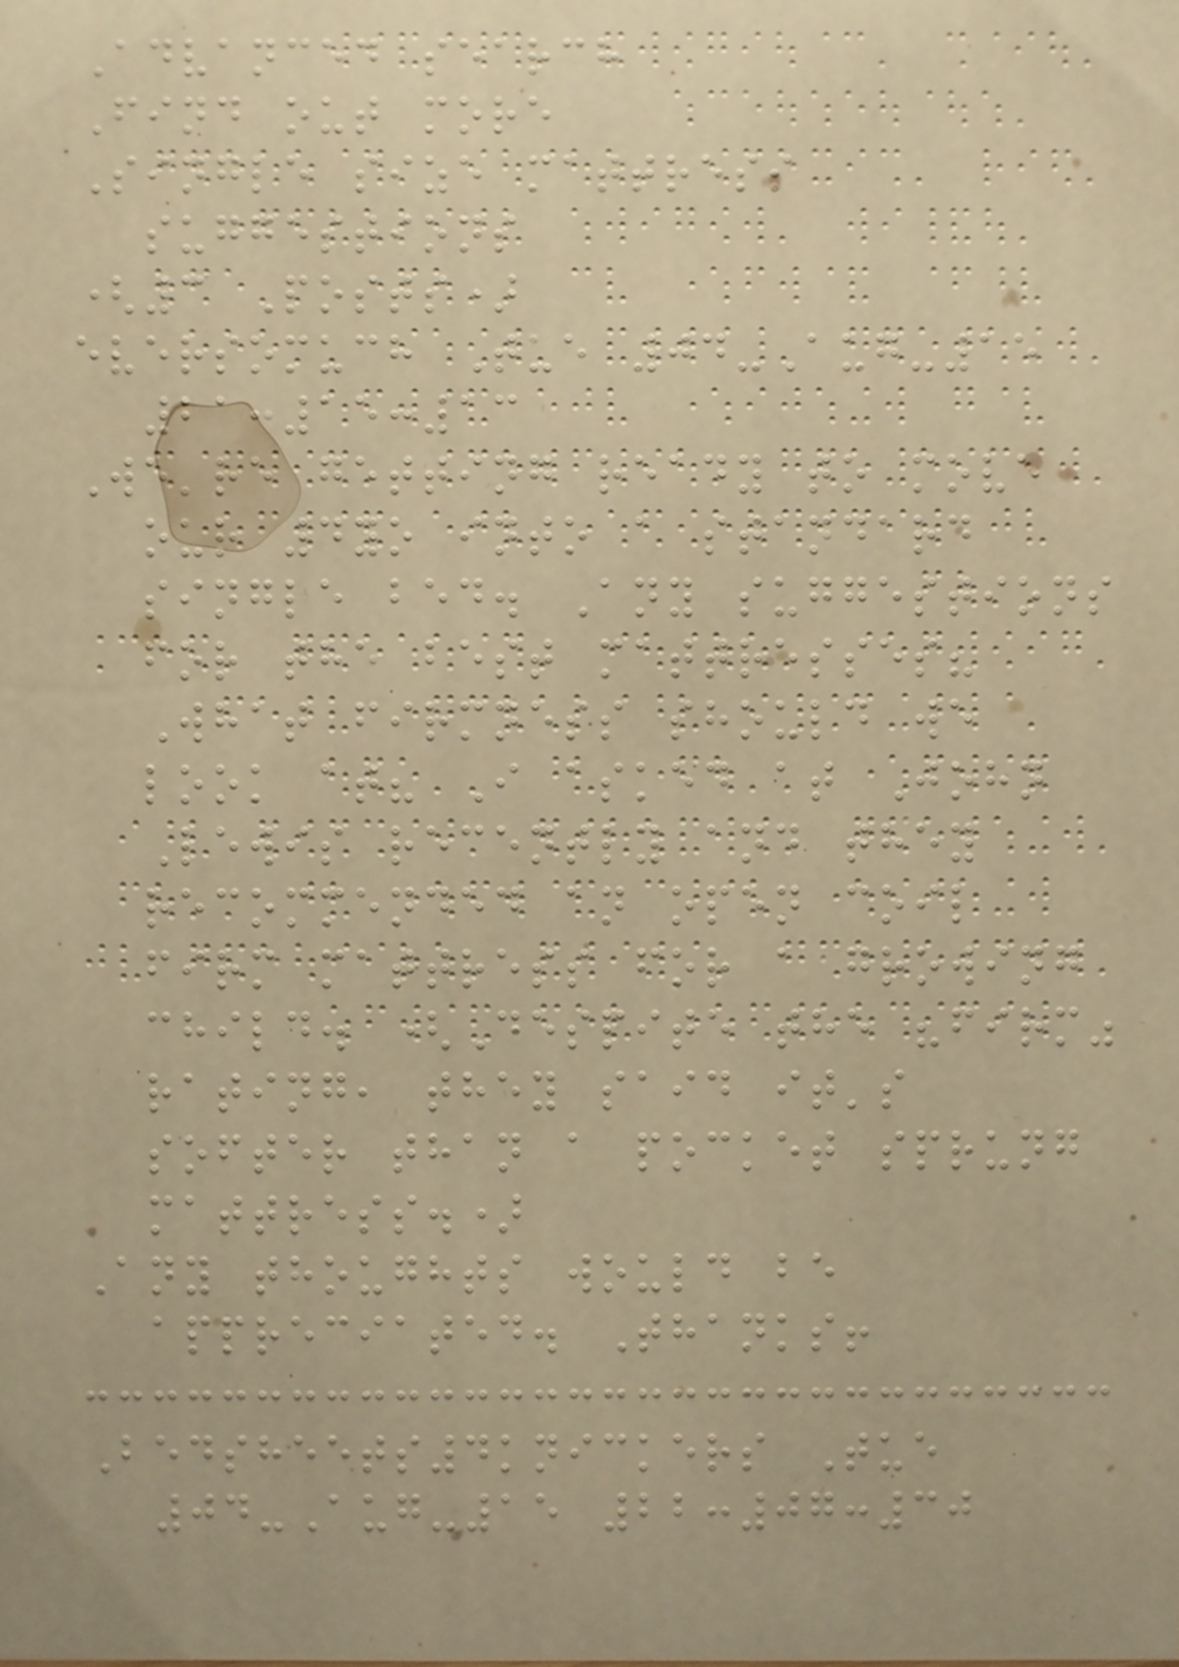Advanced search
Find out more
Single size mattress
suggestions
(3 Posts)
eversomuch Tue 04-Aug-15
21:15:13
We're getting ready to move
our 4yo into a standard
single bed. Any suggestions
for the best mattresses?
What firmness should we
look at? I asked at John
Lewis recently and they
recommended an open coil
firm mattress for a growing
child. (Despite the "firm"
rating, they said it's
softer than a pocket sprung
mattress.)
Any thoughts would be
appreciated. Thanks!
Bedsheets4knickers Tue
04-Aug-15 22:07:30
